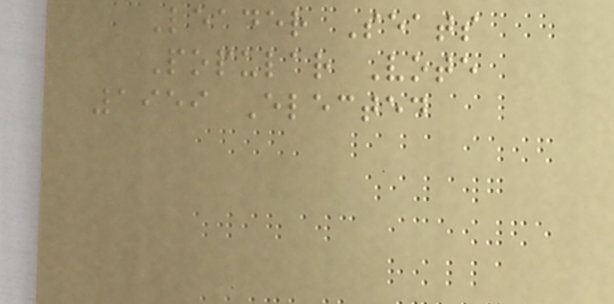Leader Seats
Popular Vote
1959 Elected
